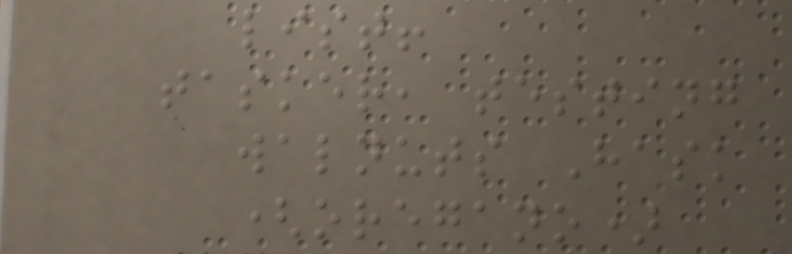list!
tasker, testing
walnuts Hask
(oregano)
